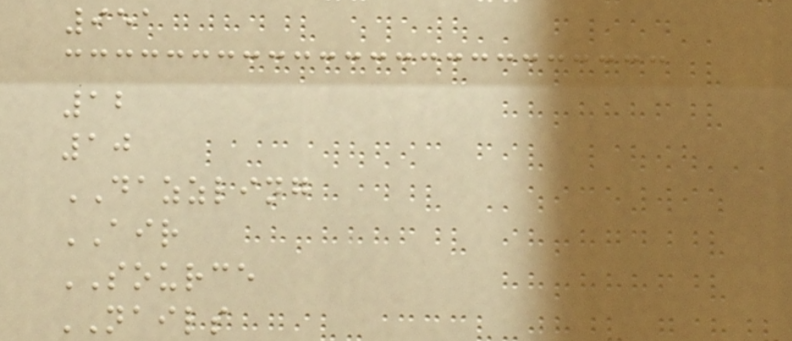951
12
10
DAZZLING
AIR
SOURCE
NAILS
